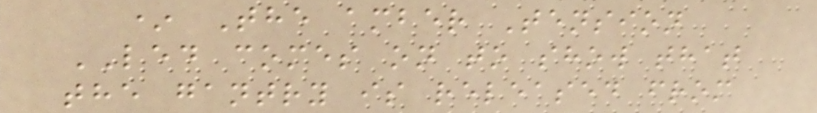* The amber Tension
LED comes on to show that
the gantry is released from
